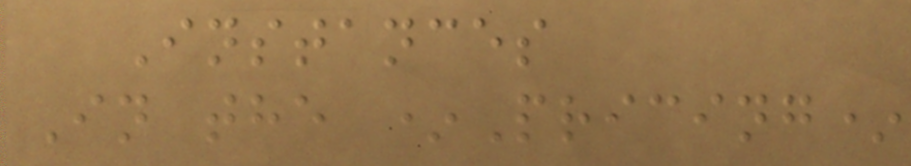Instances
In the *Pricing*
